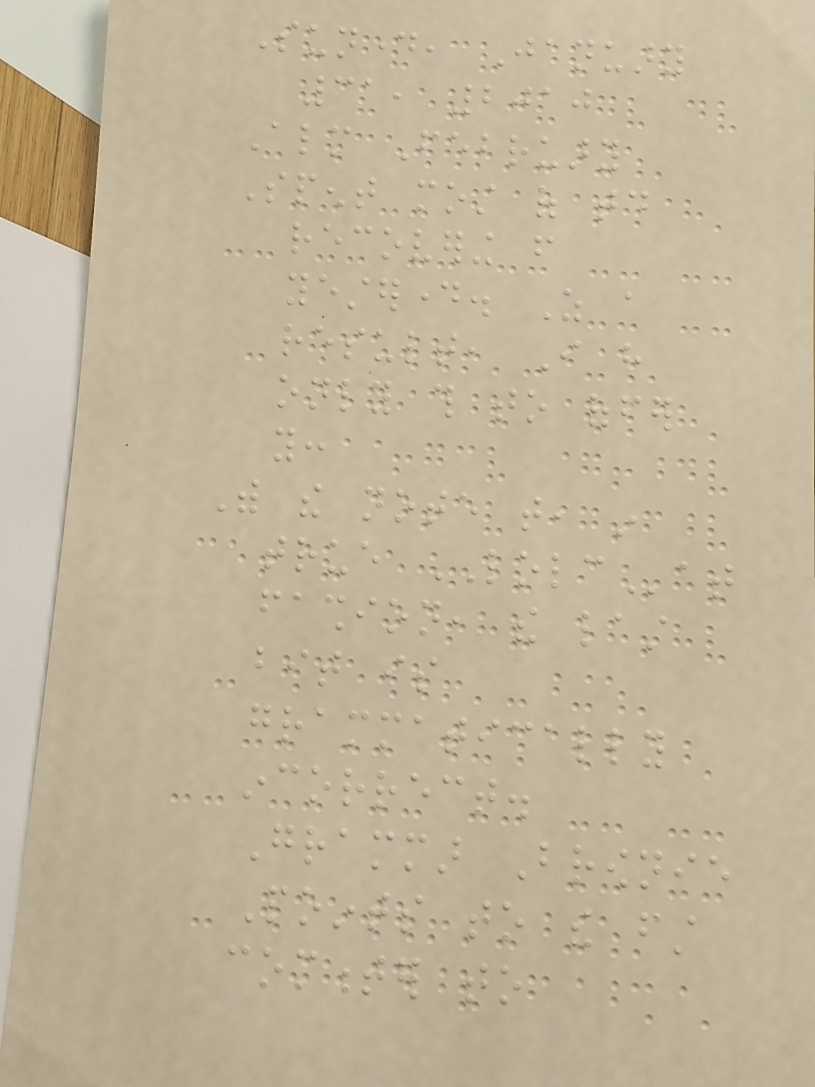Sunday, January
31, 2010
Almost February
Spent most of today
recovering from
yesterday. As a
result, I have
only this to offer
you:
With the note that, in
true LOLCat
fashion, the last
bit is
grammatically
incorrect.
Grammar Brownie
Points to the first
commenter to
